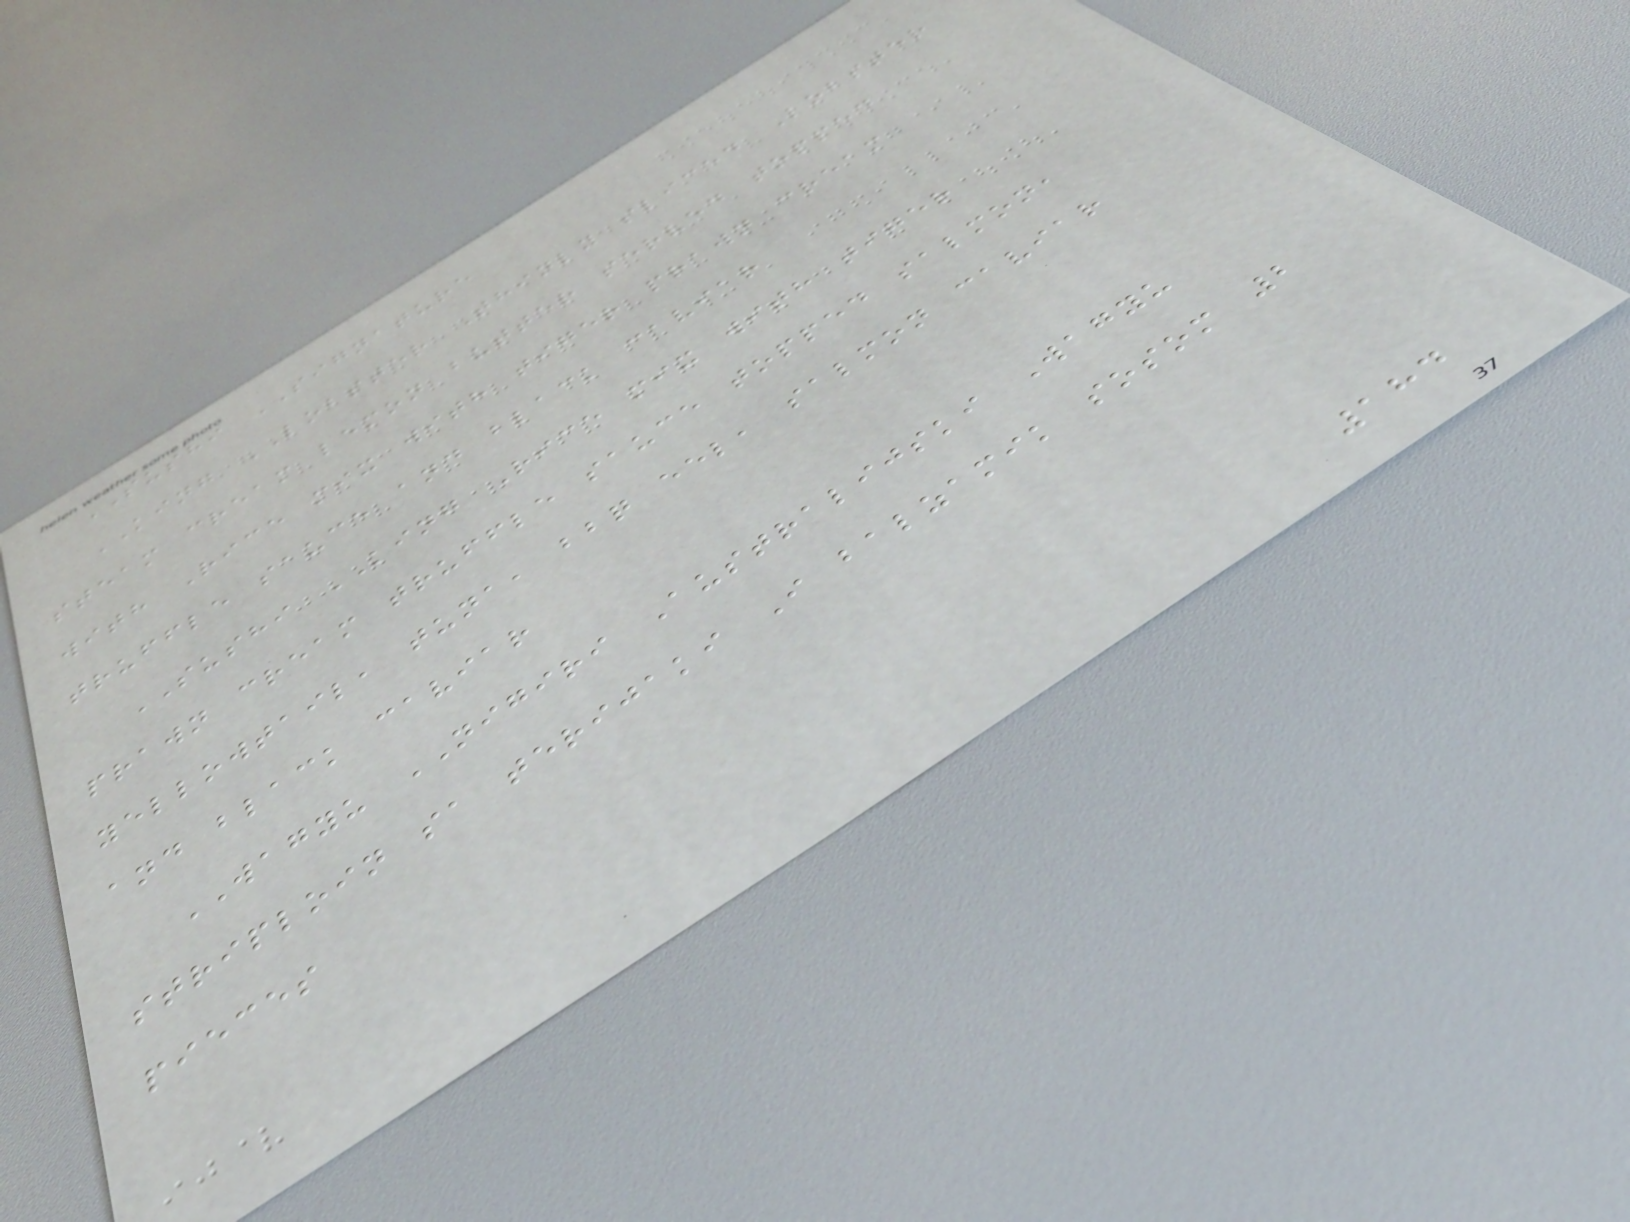SUSHI SIGNATURE
KING LOBSTER Thinly sliced Lobster
steam cream lemon butter served topped
with Rice mix with tiger prawn cream
truffle sauce and black caviar
SUSHI KING Rice mix with tiger
prawn cream truffle sauce topped salmon,
yellowtail, tuna, bbq eel, salmon caviar
and black caviar
WAGYU NIGIRI Australijski Wagyu
striploin sa terijaki I balzamik sosom 2
pieces
184
